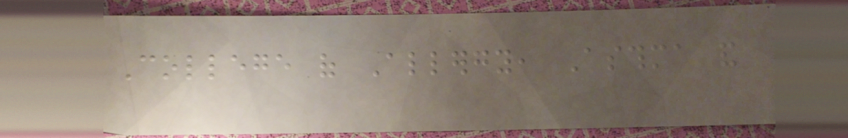College of Allergy, Asthma and
